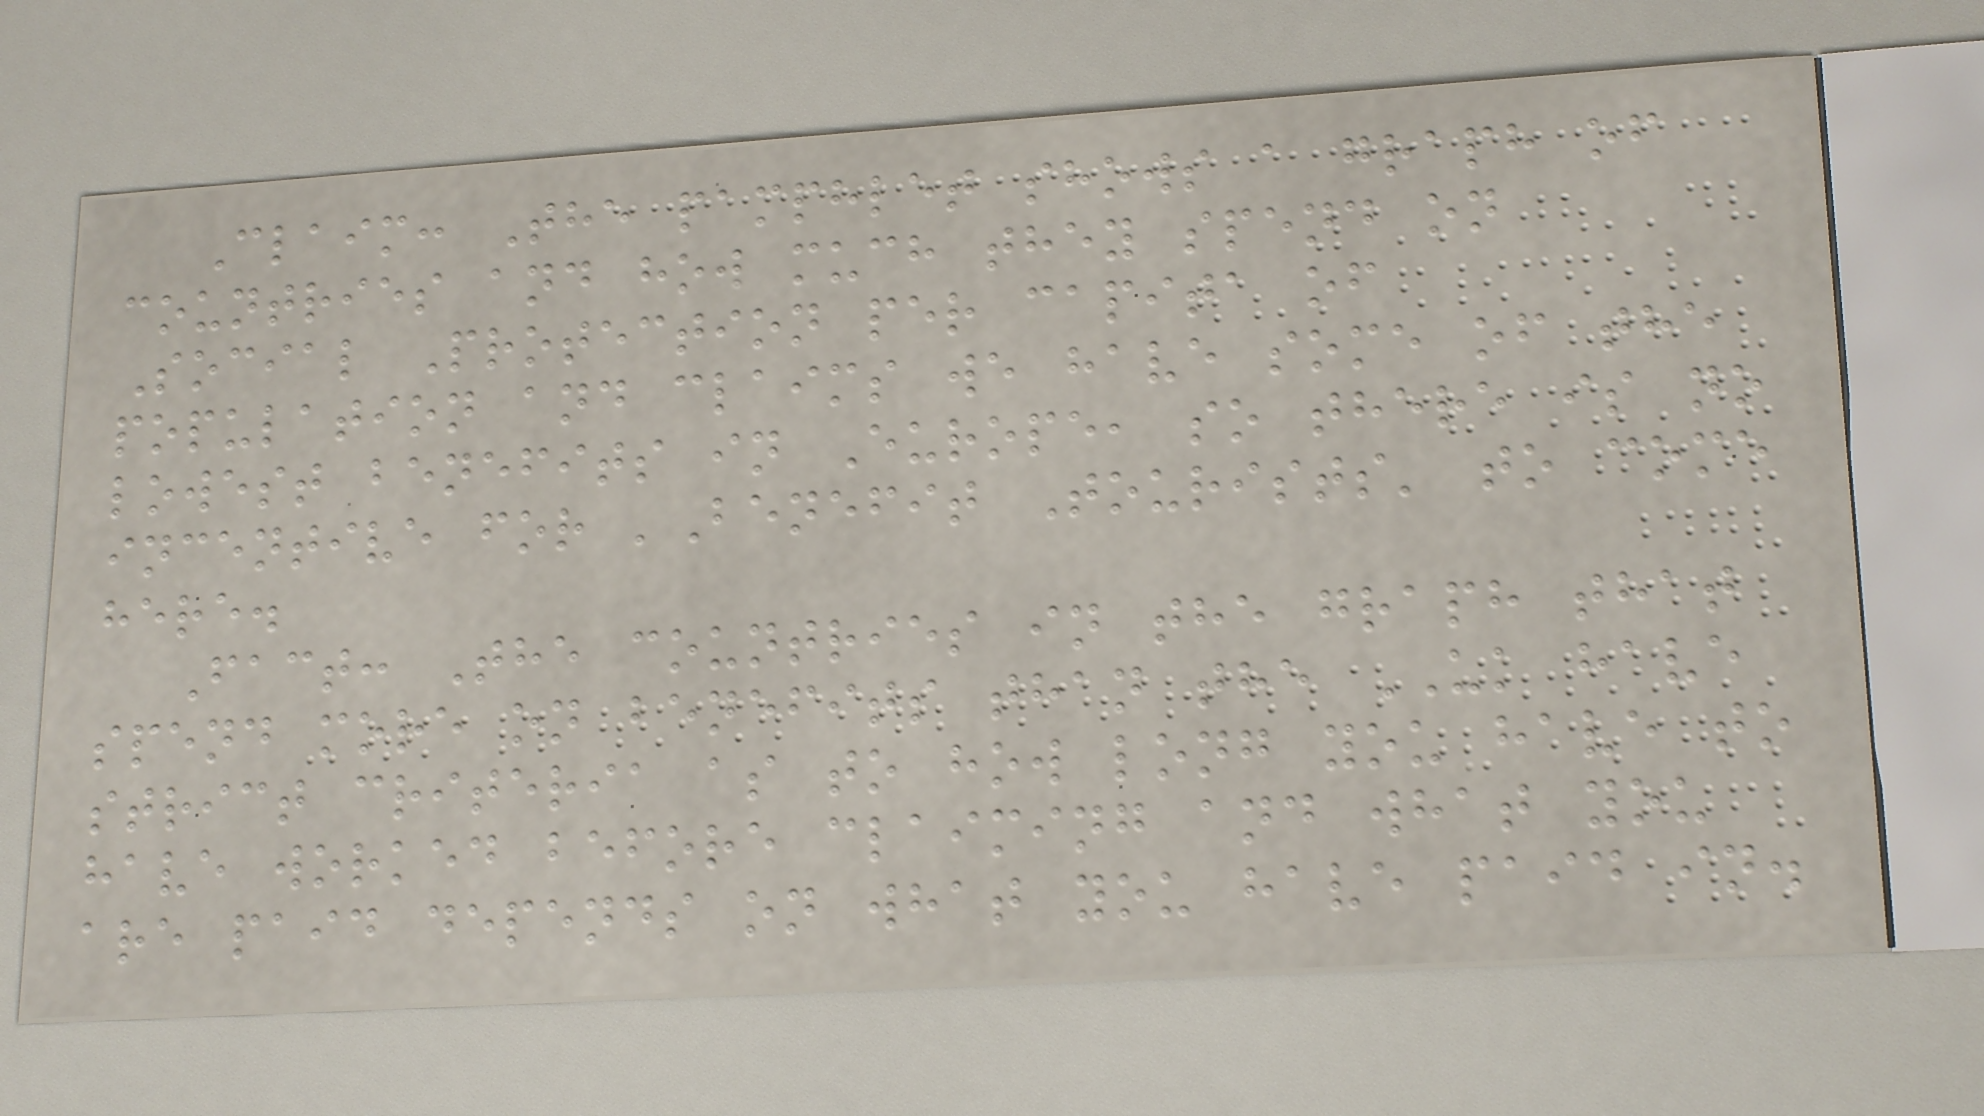Claim: The pamphlet shows a graph of
countries and how much they spend on
Social Protection per capita of
population and claims we have some of the
lowest benefits in Europe, so there is no
incentive for 'Benefit Tourists' to come
here.
Fact: The countries in the graph that
spend more on benefits than the UK have
strict criteria as to how long you have to
have worked before claiming and what you
are paid depends on what you have paid in.
